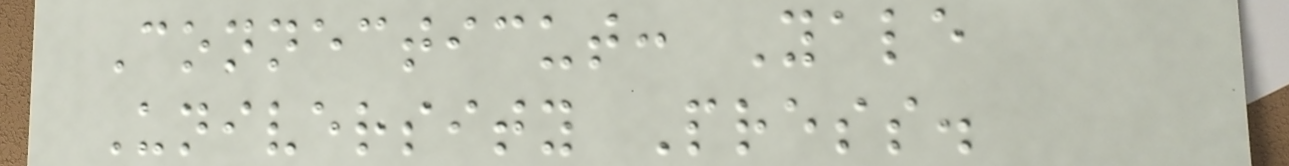Connecticut: Yale
University Press.
